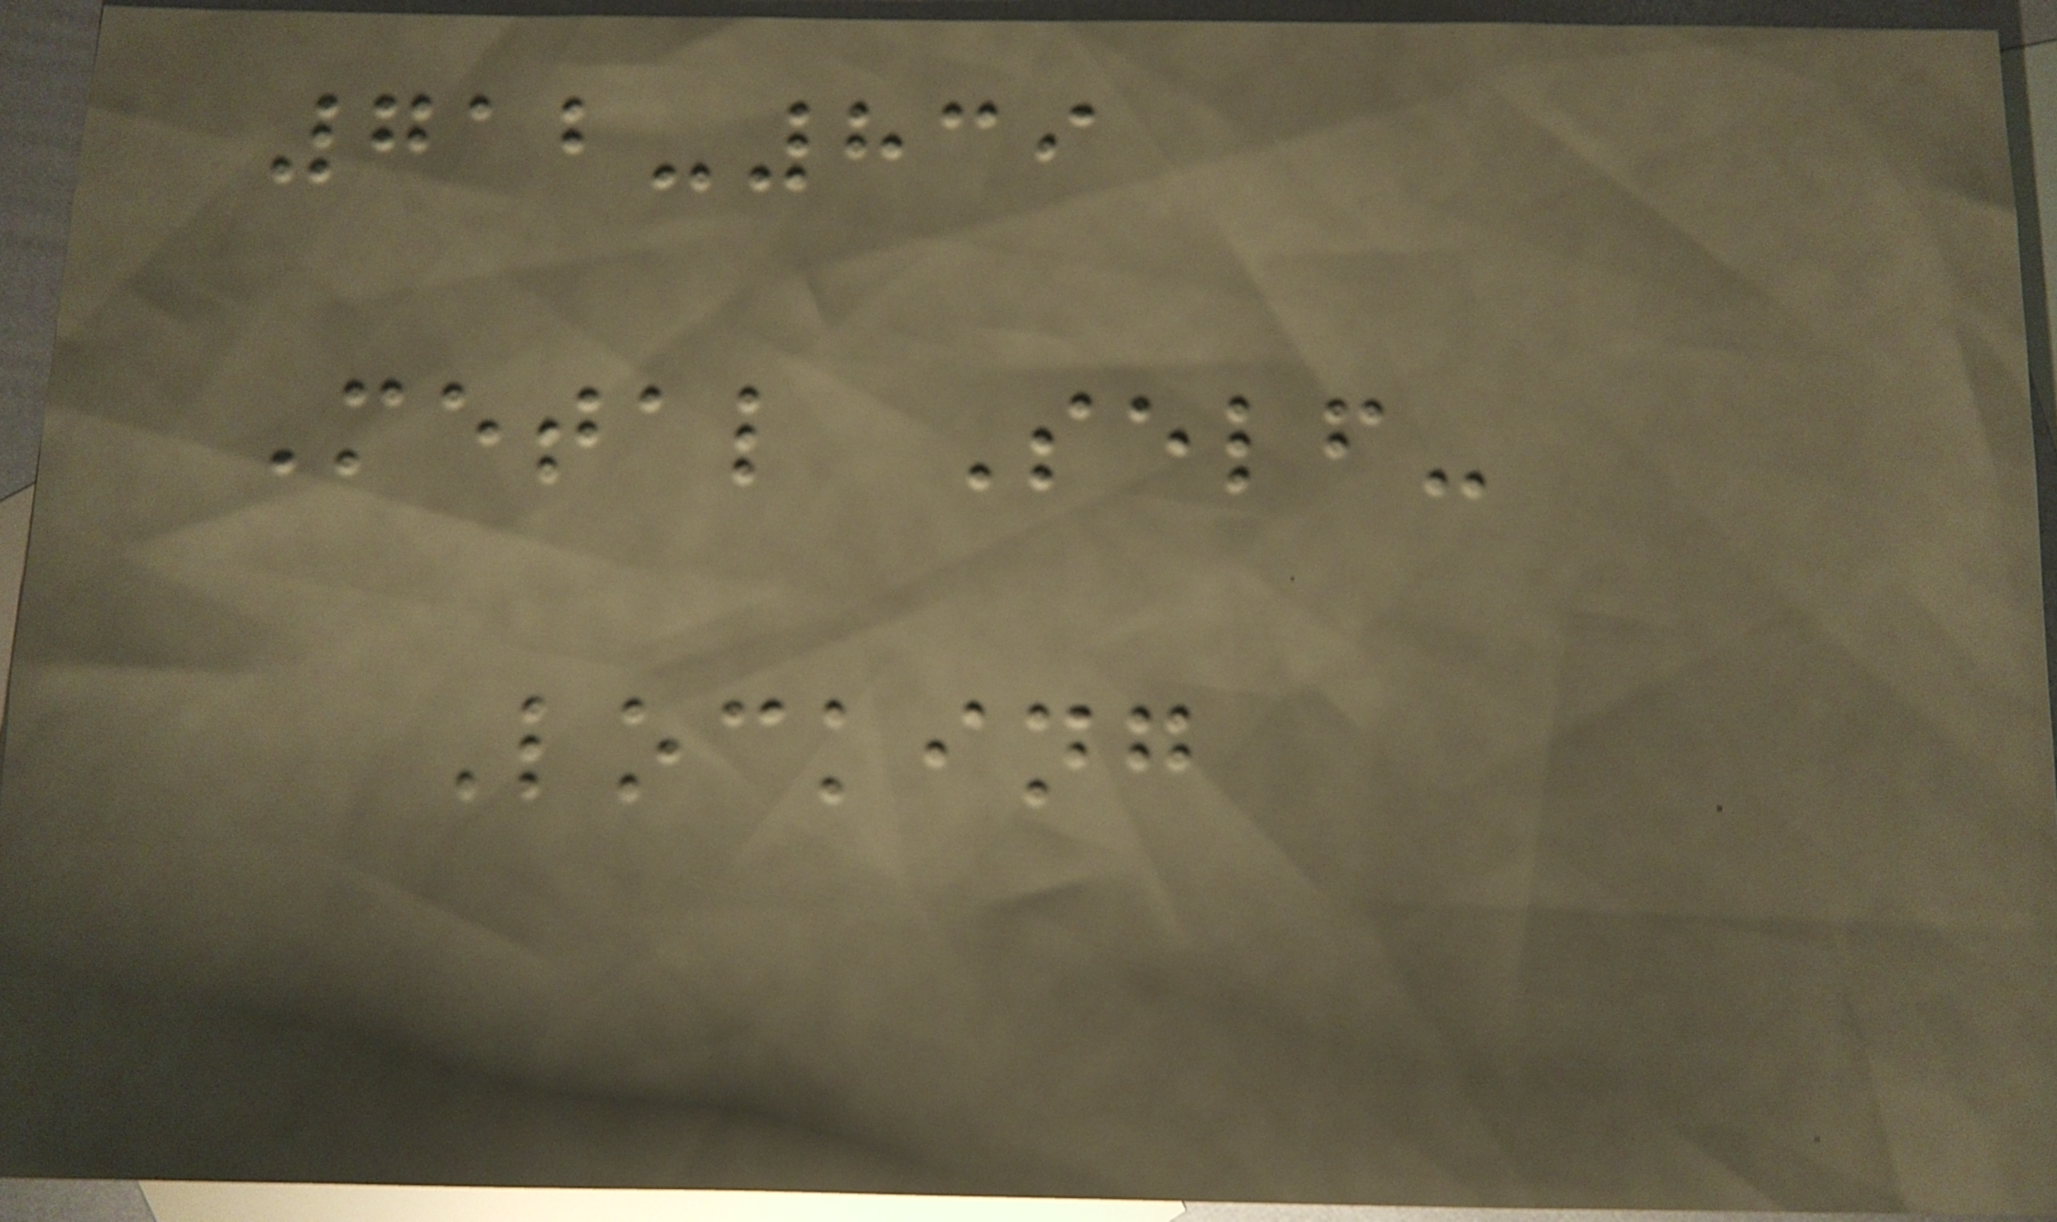712-839
Metal Self-
Locking
